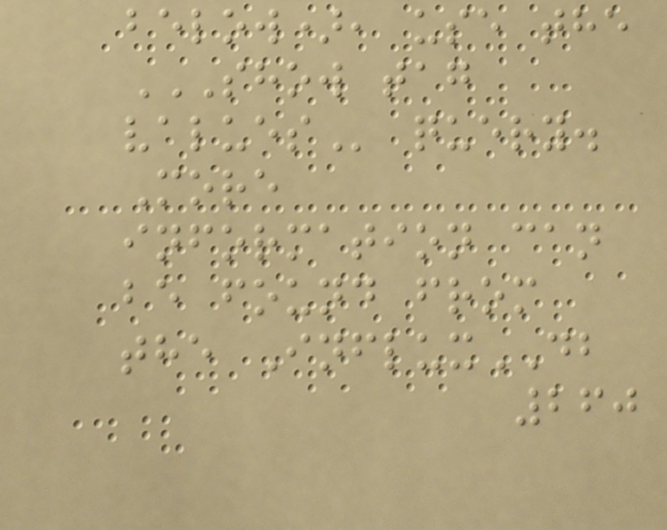below), use the
SHOW TAG
VALUES query.
More
information can
be found from
the InfluxDB
260
